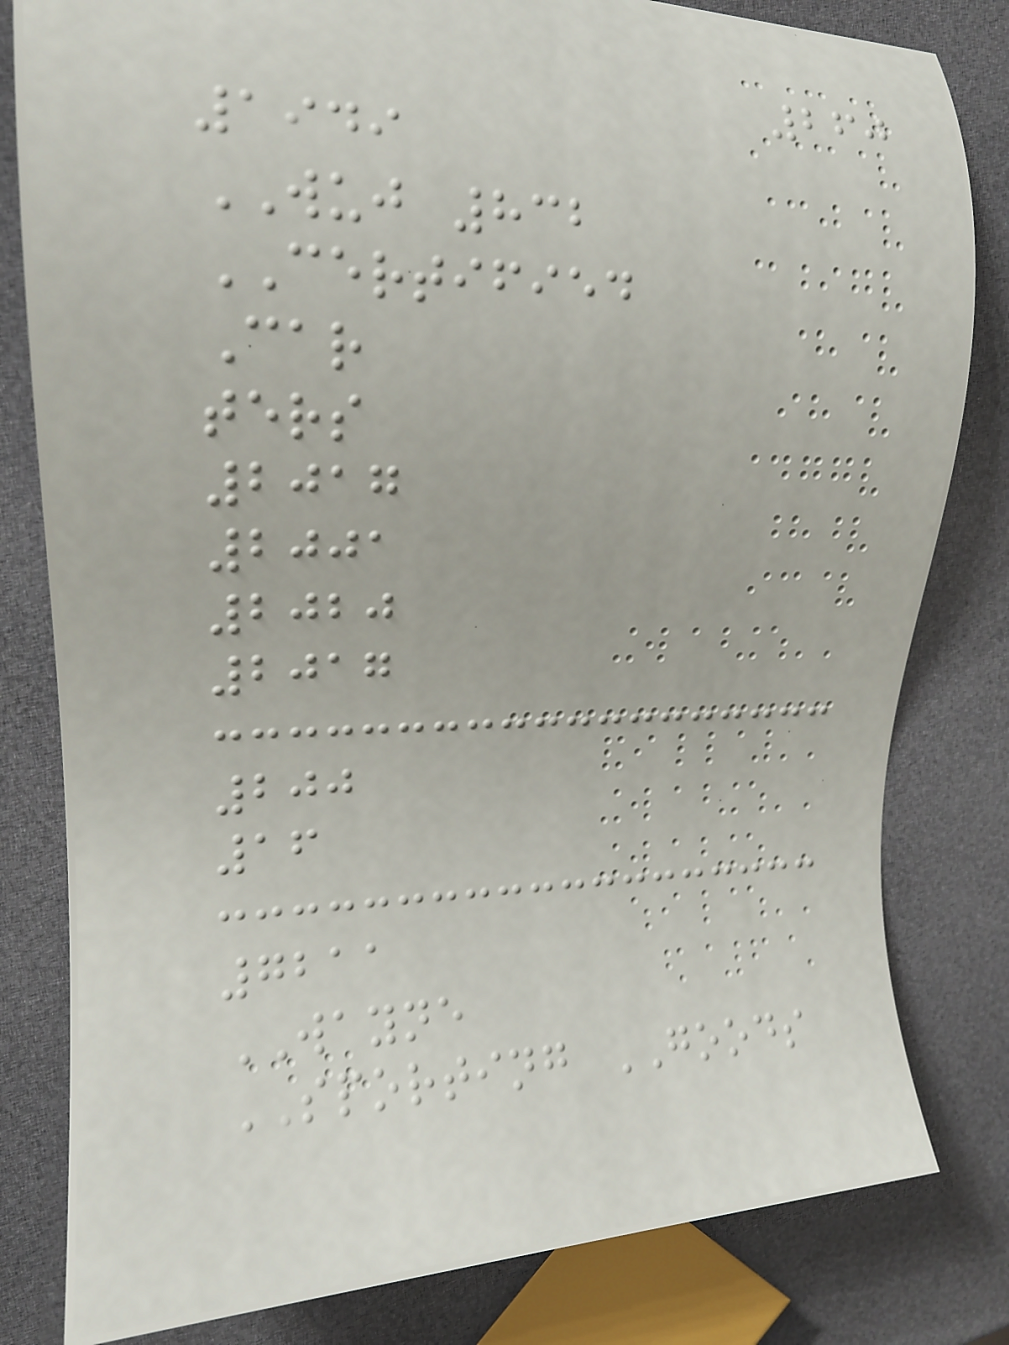260
1949
WUJ 832
CERTIFIED
Car
ters
2017
2001
2020
2017
200
16
7211
WAYNE
SPORTING GOODS
